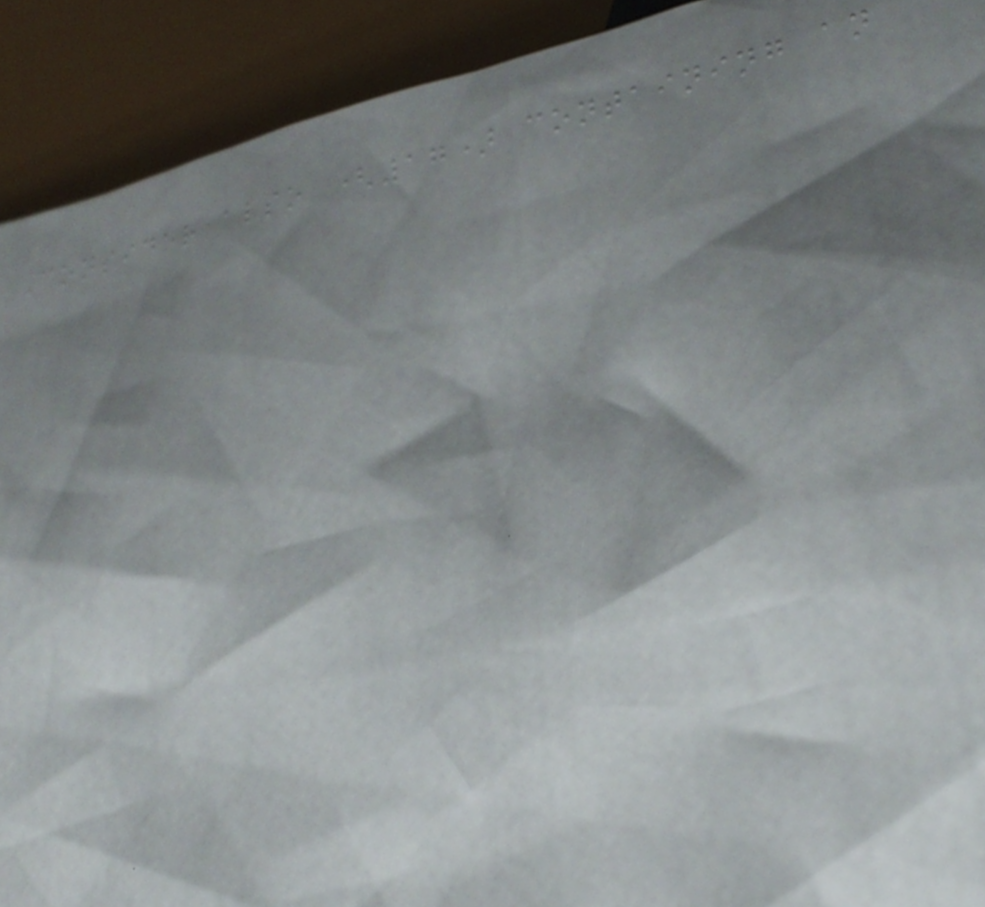Consider also (17) containing an
